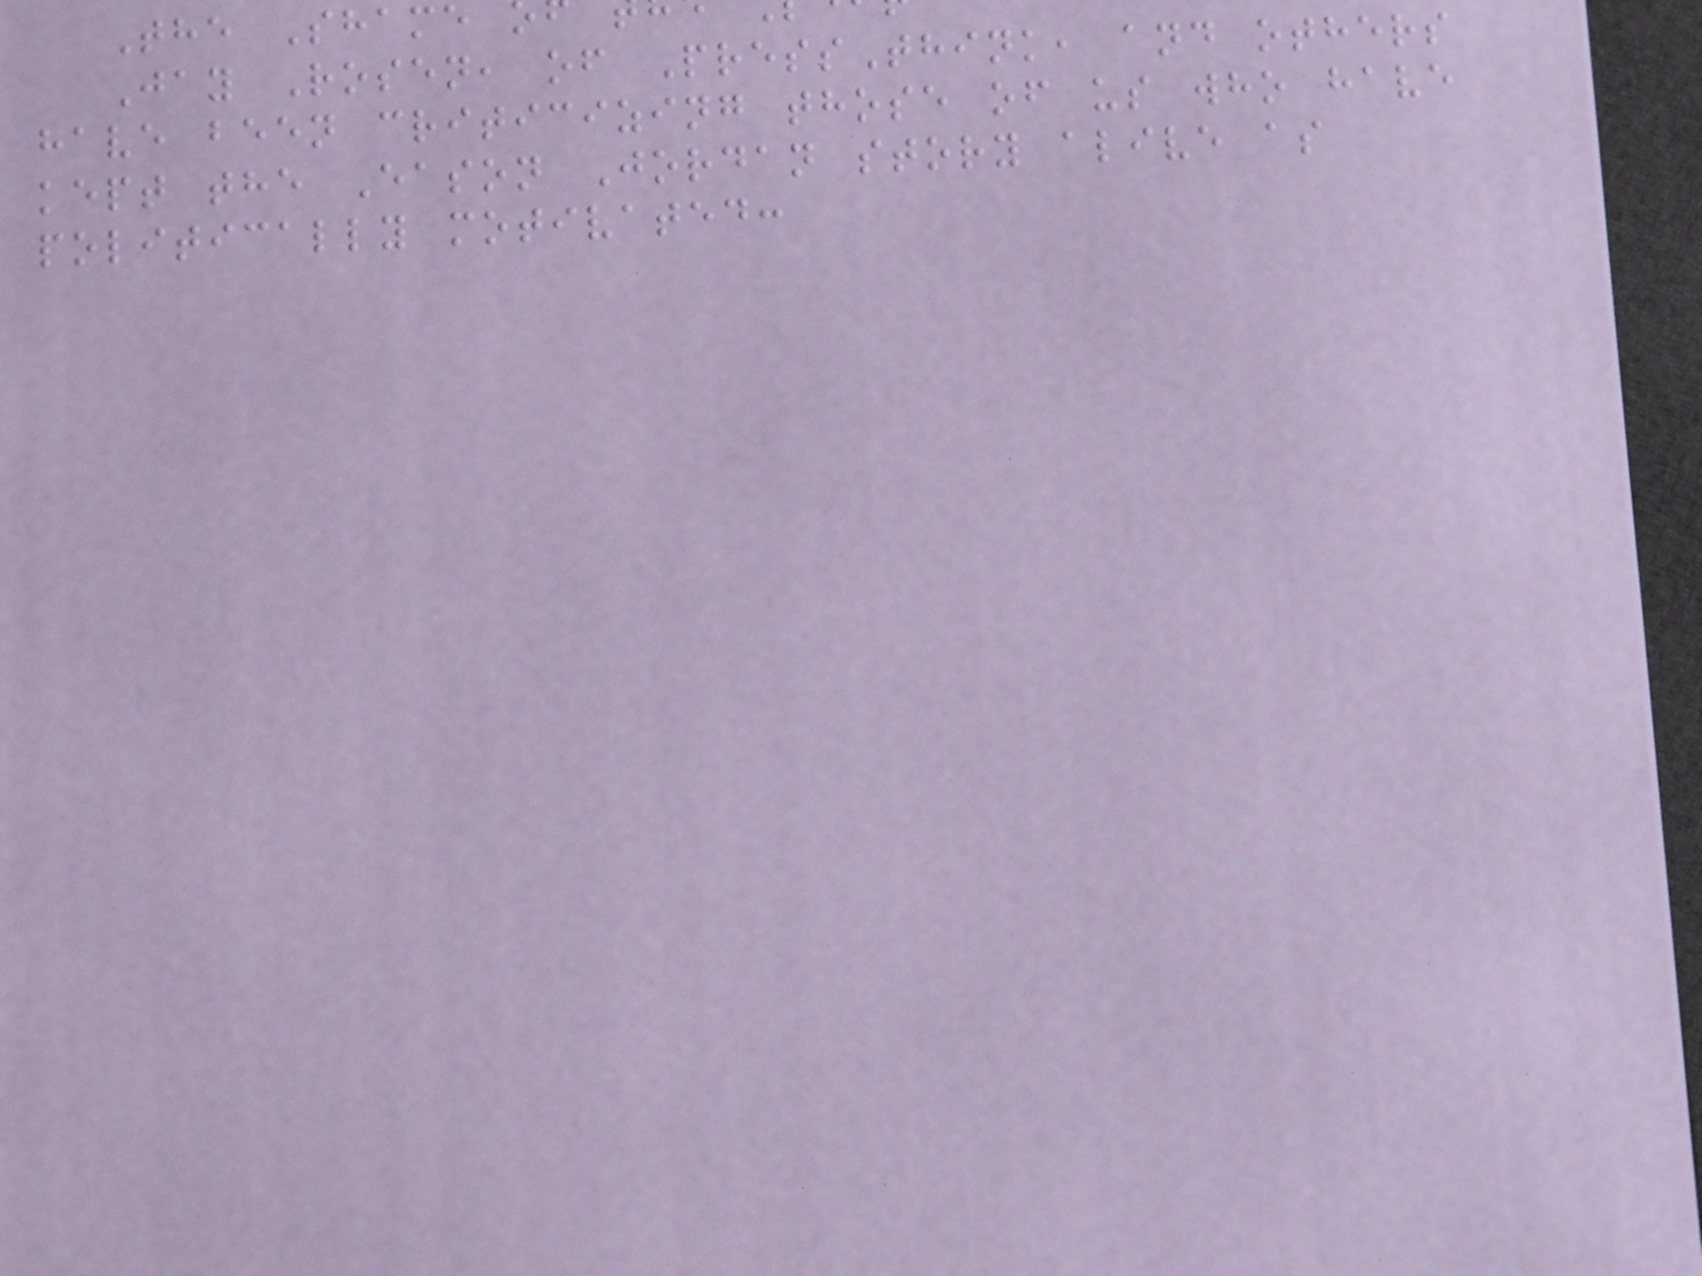The Shame
Jay Rosen, of PressThink, and others
have been criticizing those of us who have
kept the Eason Jordan story alive as
politically motivated:
